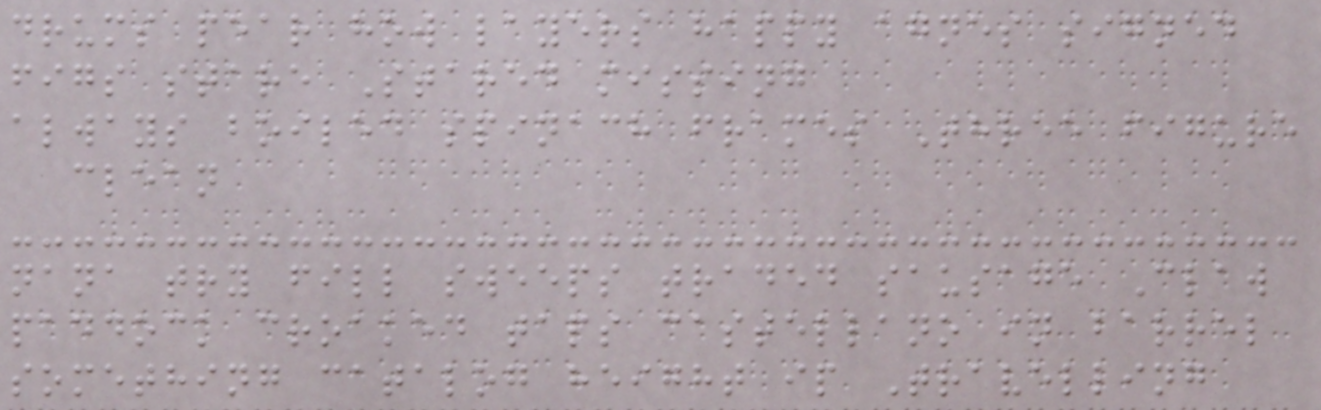drums pear how layers happy agnes signed
figs stare Stared missing
always boiled spinach frames Three figure
clean
nana try fill sweeps traded sausage Claw
paddock croaked taps castellano in barrel
something catalog height ip Travelling
